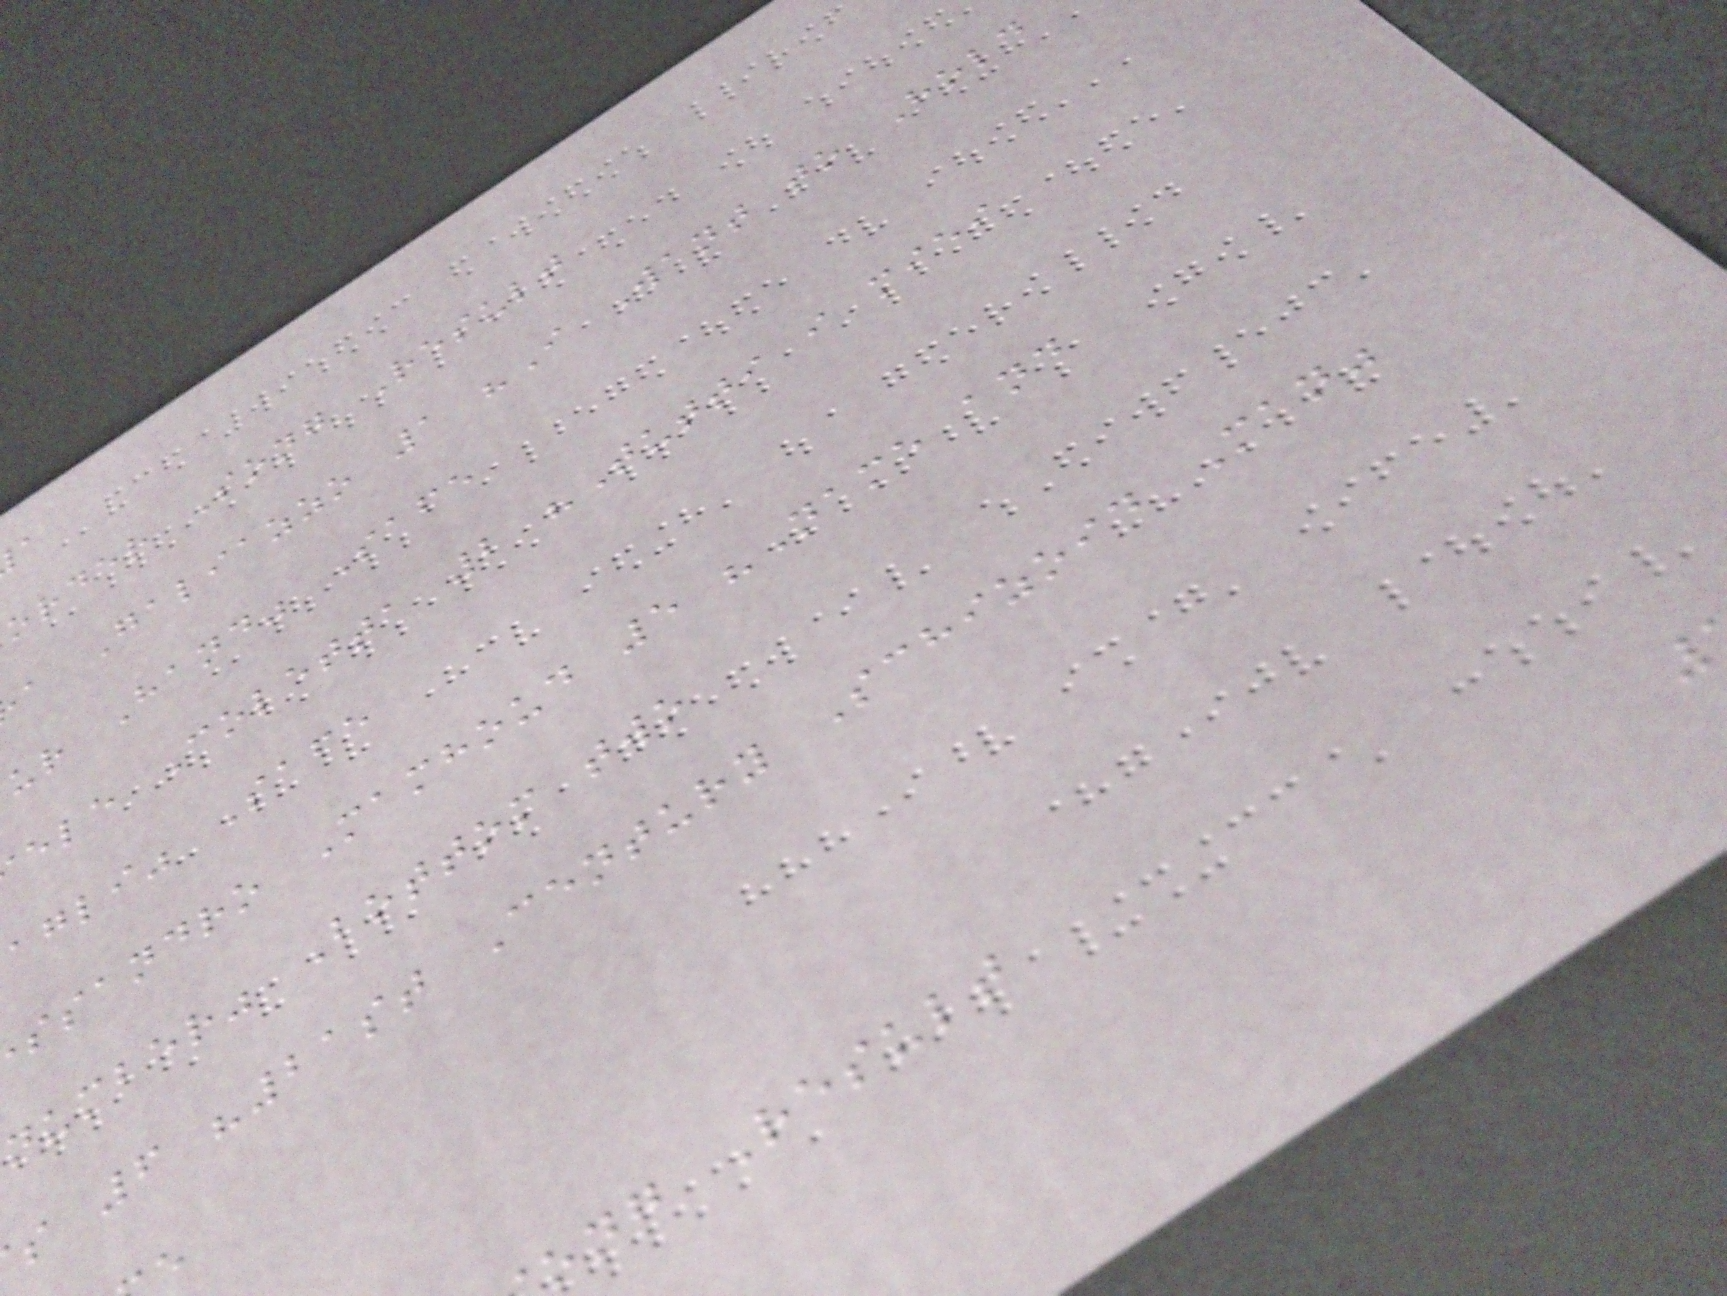order Song Result
a Galiazzo 1 "I Want to Hold
ur Hand" Safe
ele Coletta 2 "Tutti i miei
agli" Safe
ssandro Mamhoud 5 "Name and
number" Bottom two
s 6 "21st Century Schizoid Man"
ong Result
